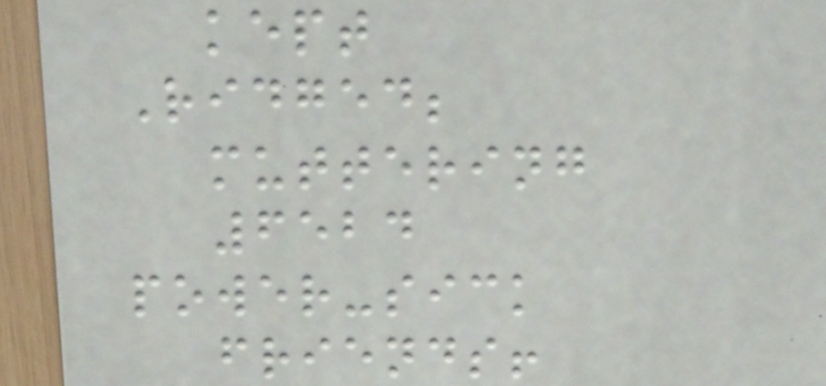kept
Ridged;
muttering
6524
power-sick
friends!
